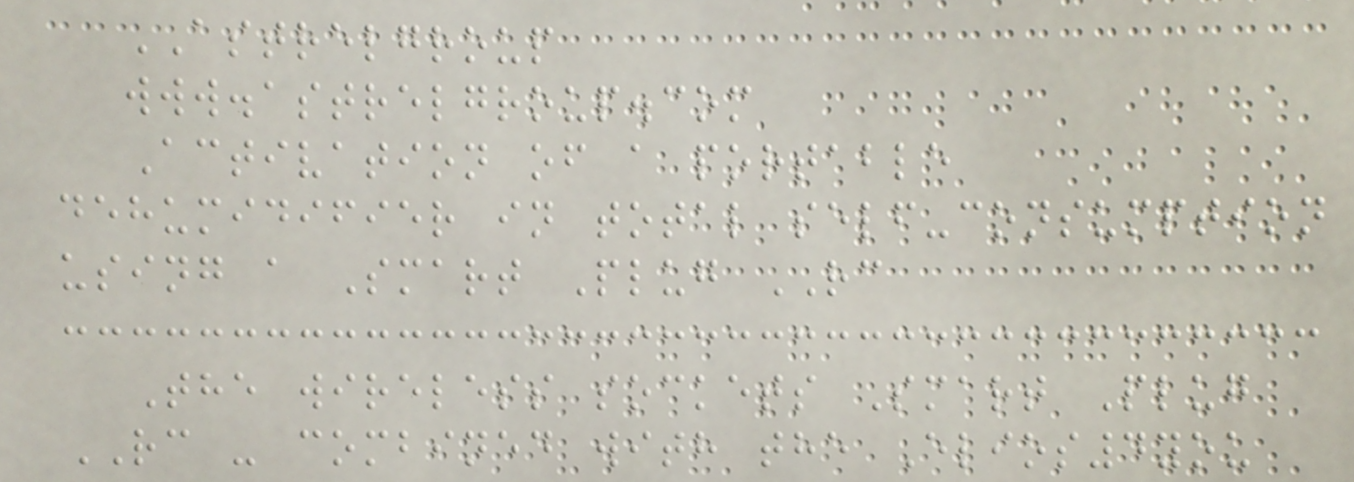ASTRELGROUP
www.astrelgroup.com
Activation of a portable
dehumidifier in total self-consumption
using a Smart Plug RC
The wireless sockets Smart Plug
RC - combined with the Elios4you
